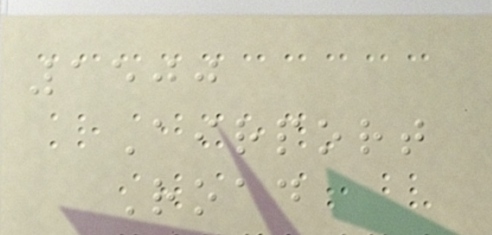1500
Airport
Road
